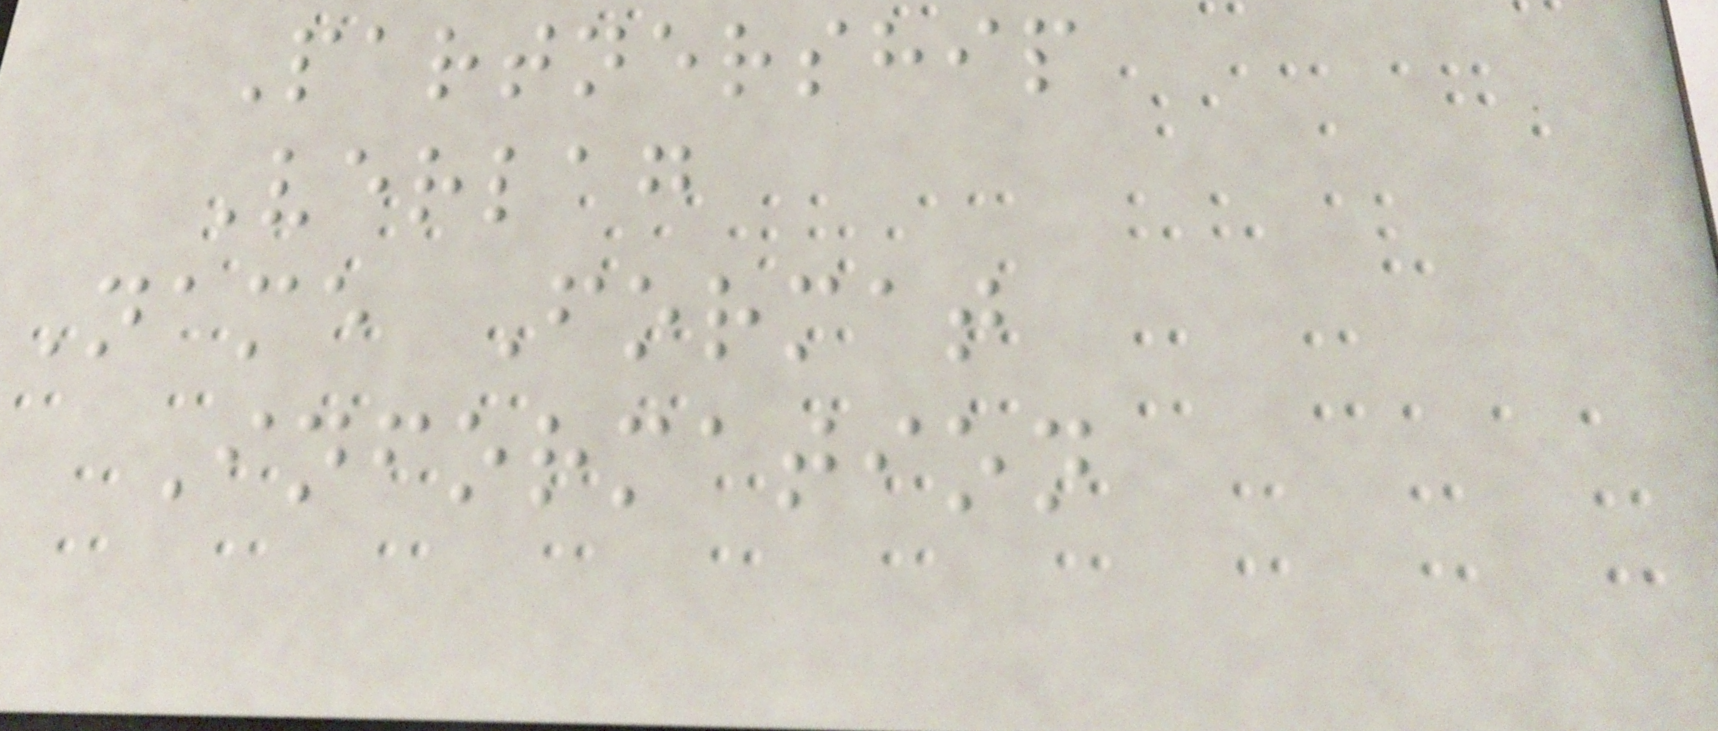Partnership
Verlag
Name Format
Information
